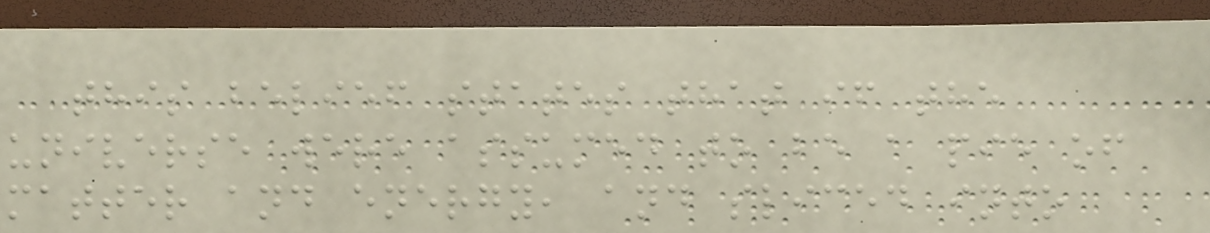this belief states that if the
universe were assumed to be a pie of
matter and energy, and sliced into
